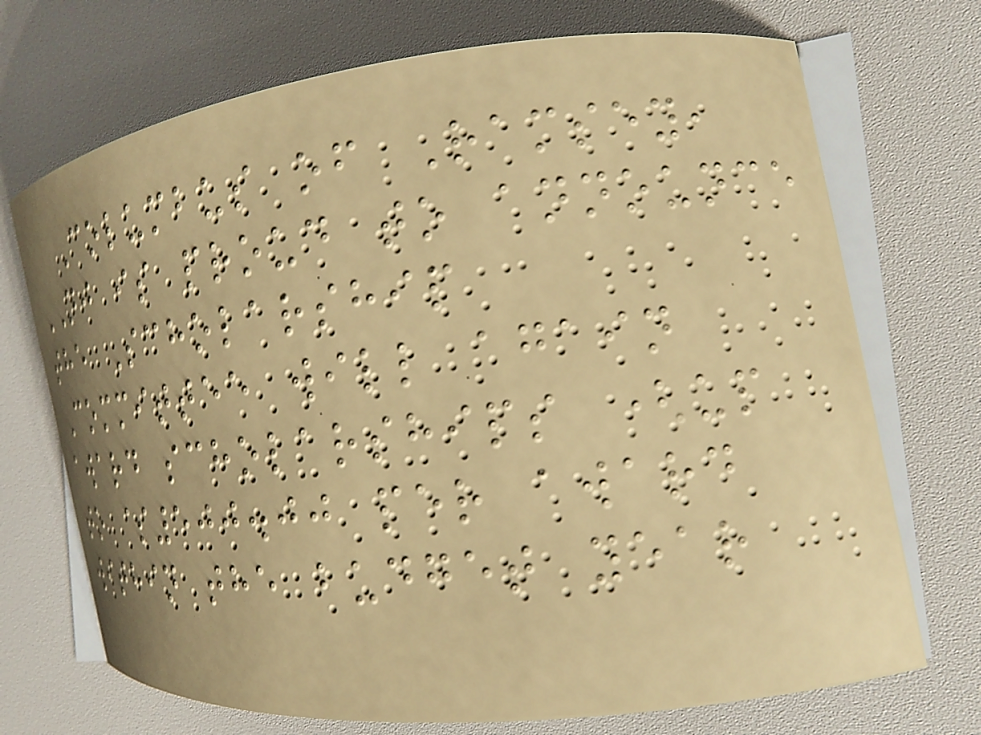Columbus of Ramsey,
NJ is proud to announce
the Scholarship
Committee will again
award scholarships (up
to $500.00 per award
within the budget year
